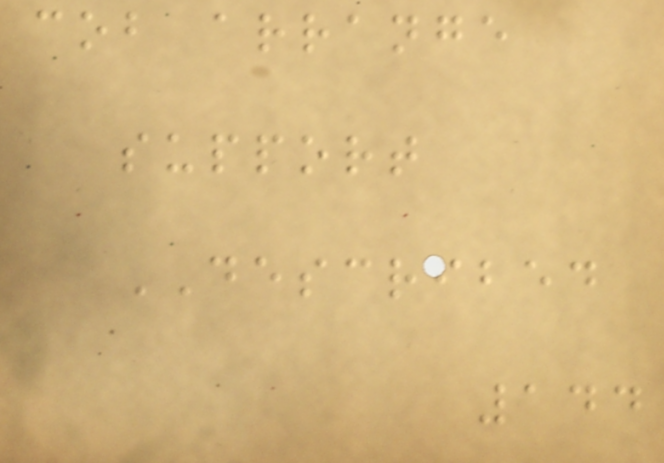cob arrange
support
DESCRIBED
144
